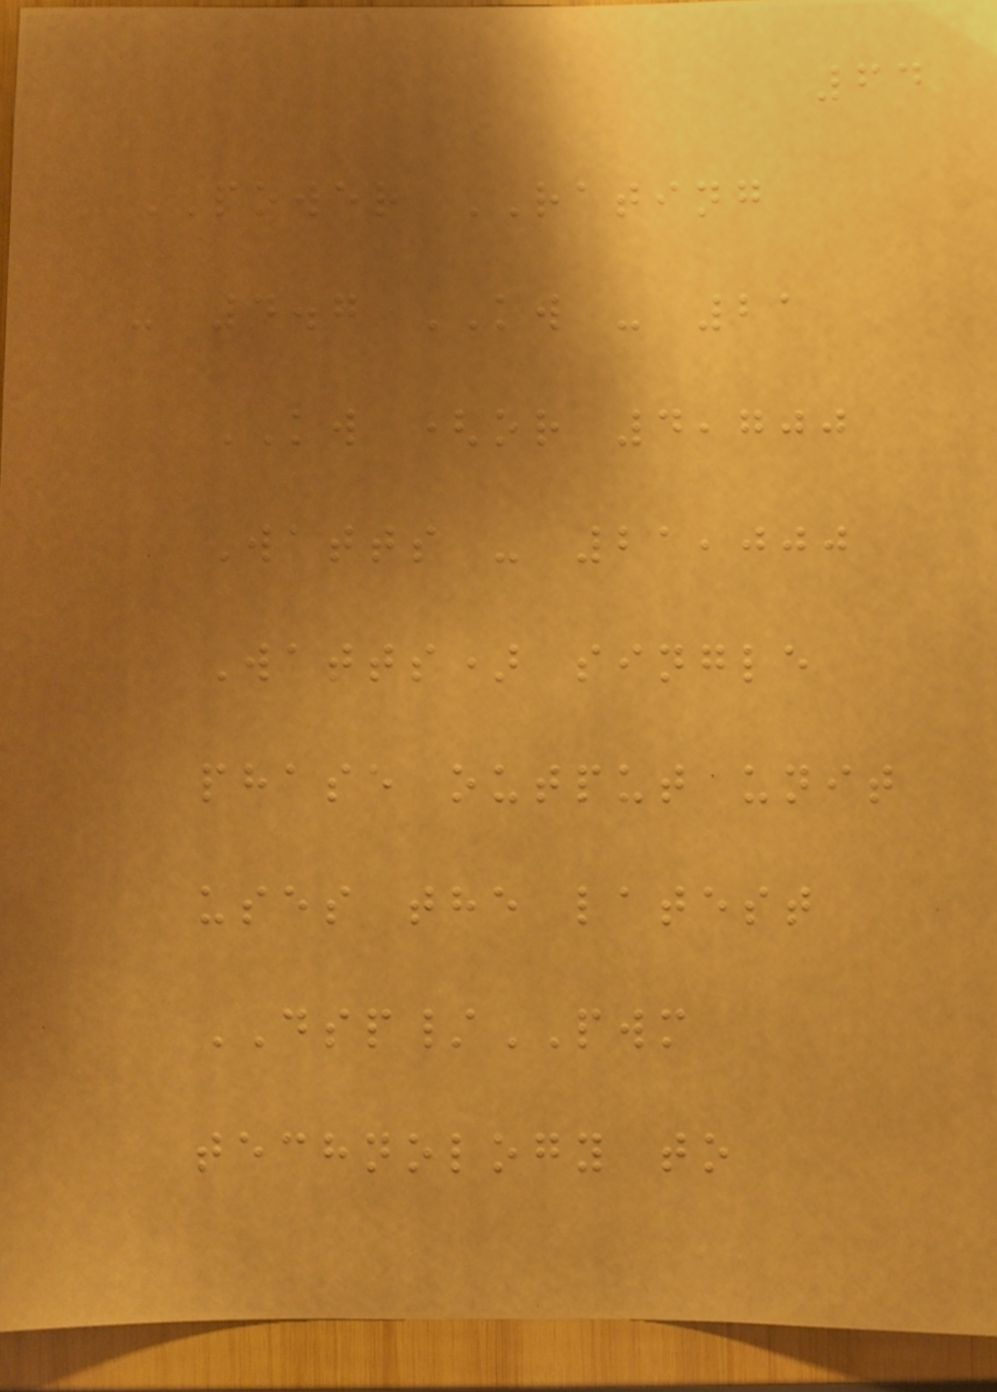64
POWER RATING
- 4.7 KW - 21
KW (or 4,700
Watts - 21,000
Watts) single
phase output unit
uses the latest
DSP/PWM
technology to
